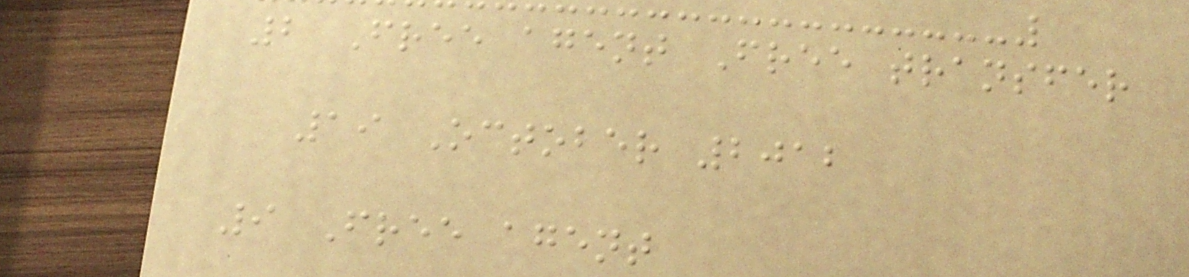2 Free agent Free transfer
19 October 2012
9 Free agent
